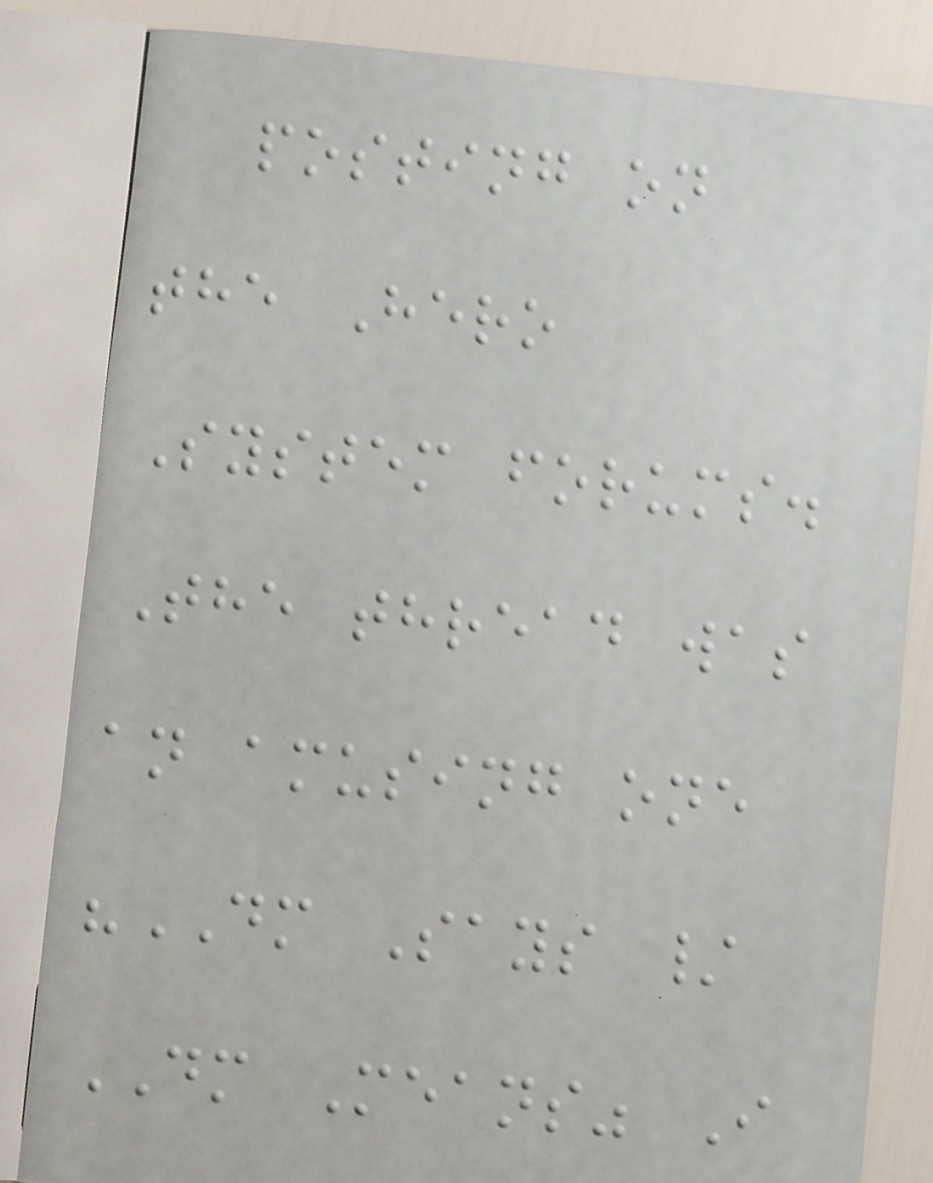posting on
the Hero
System forums.
The thread was
an amusing one
"DM Says /
DM Means" I
